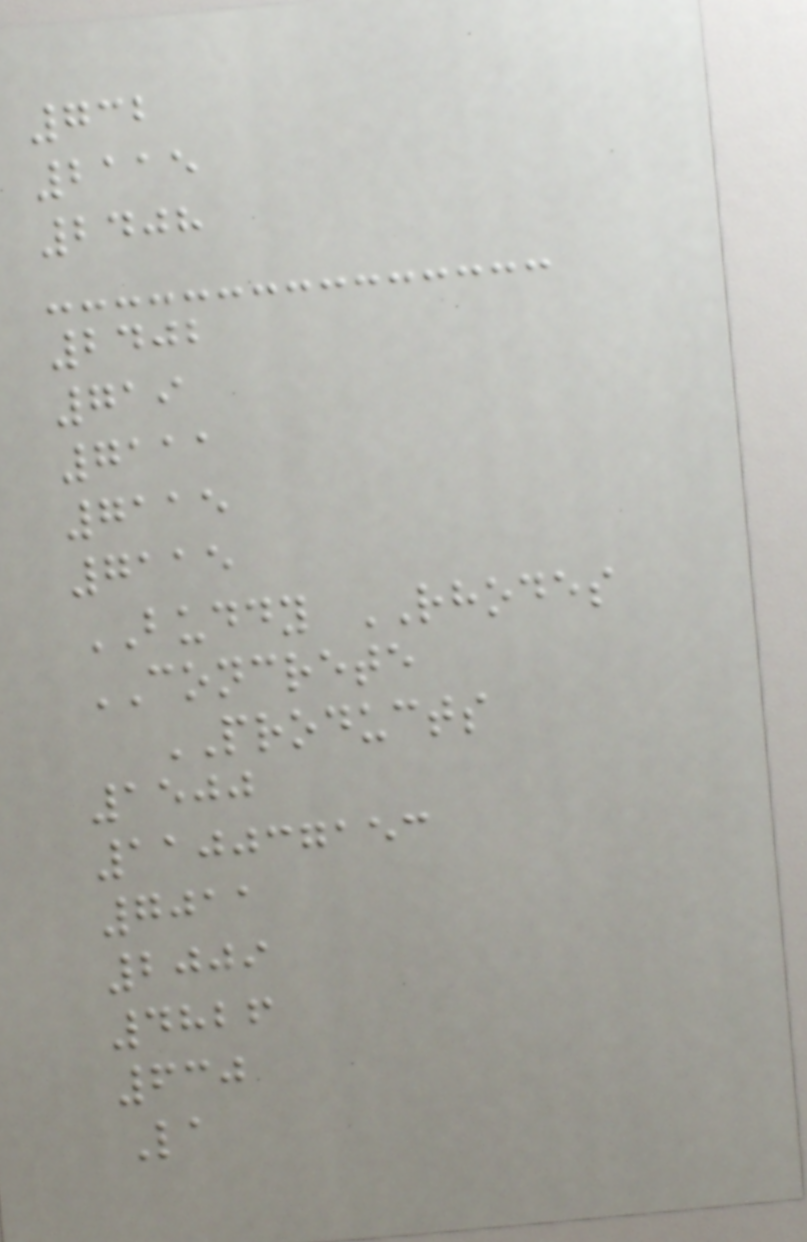732
2115
2408
2402
719
7111
7115
7115
BUDDY RHODES
CONCRETE
PRODUCTS
1500
110037153
7011
2009
4826
630
La
